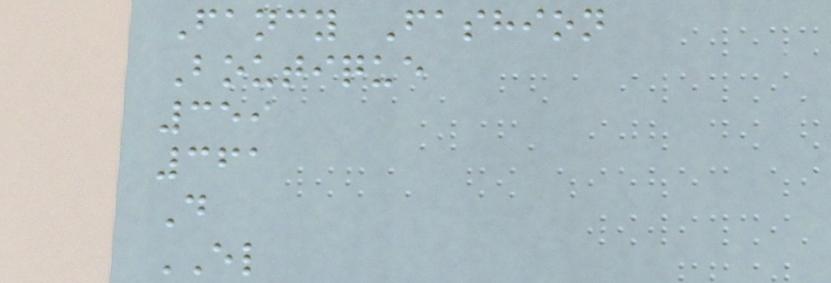Fancy Fashion
Boutique
359
361
D
EL
